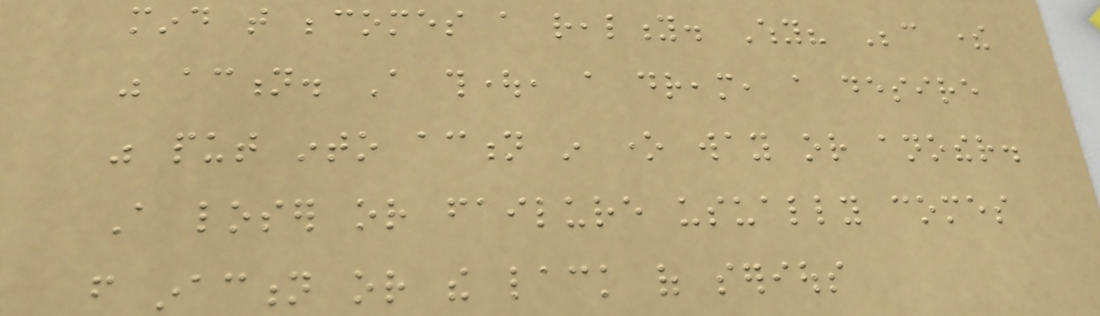mind that becomes a reality. Why? Because there
was action. A thought, a dream, a desire
was put into action in one way or another.
A loser or failure usually comes
from inaction or the lack of serious
